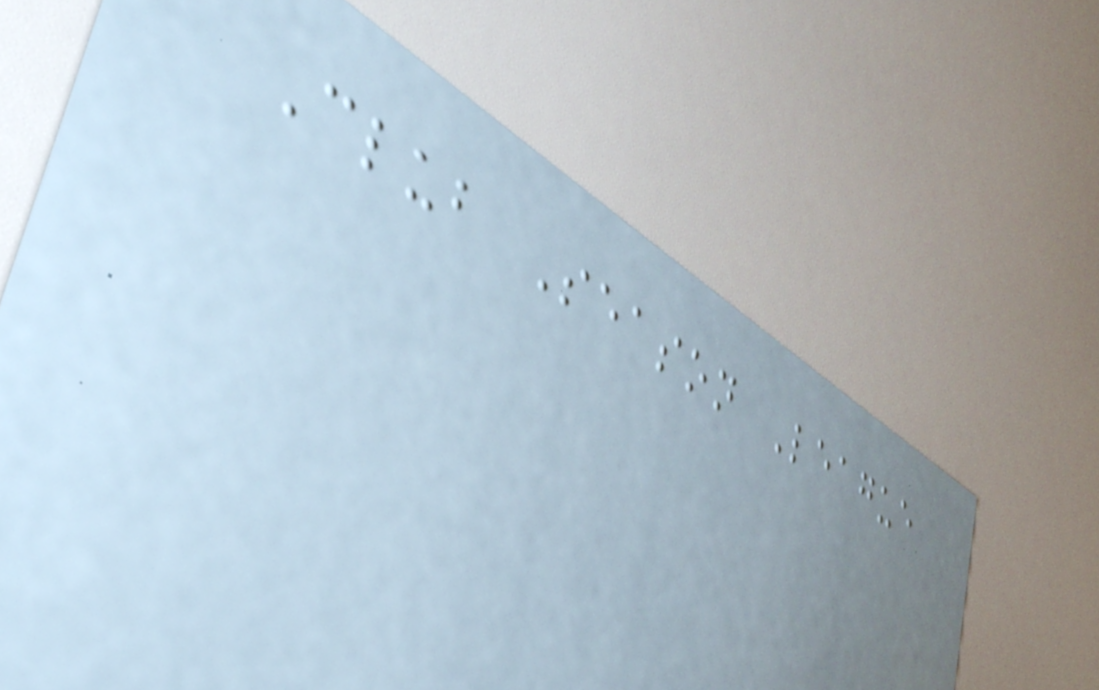Club Season League
